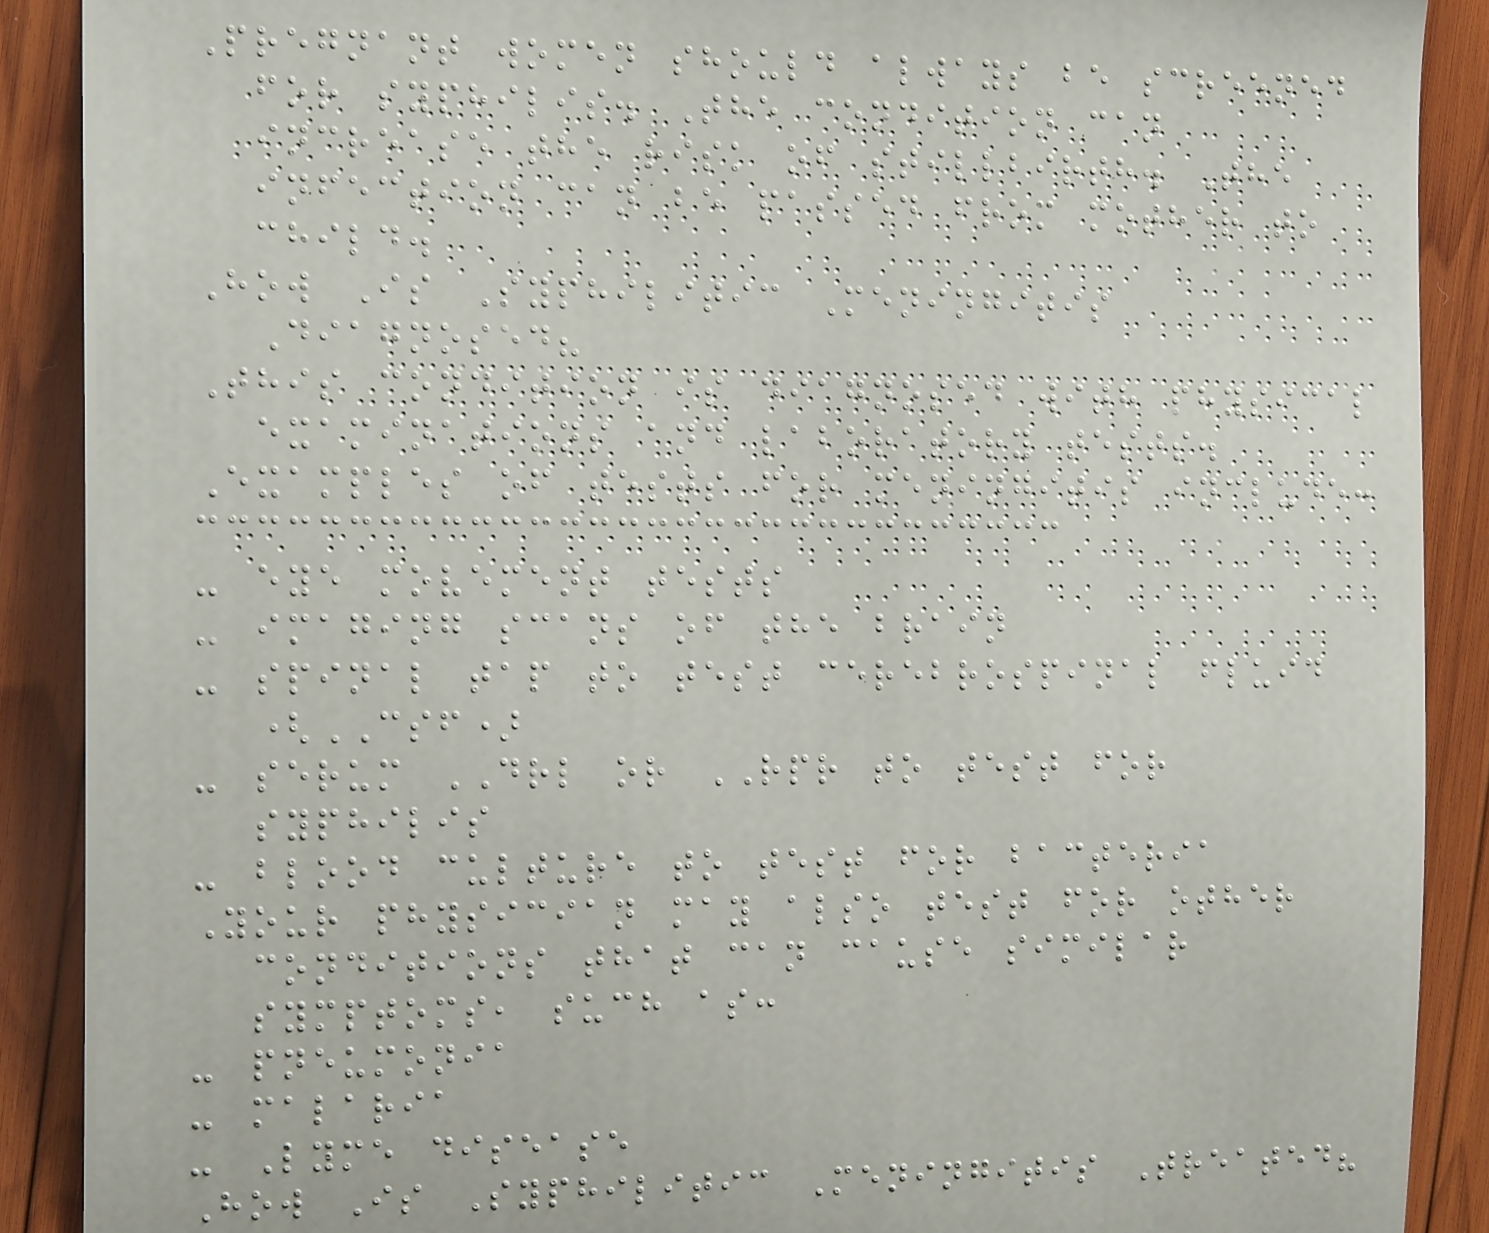Pregnant women should always be screened
for syphilis. The condition can
increase the risk of stillbirth. The
infection can be passed from mother to
child.
How Is Syphilitic Meningitis
Diagnosed?
This condition is diagnosed with physical
examinations and laboratory tests.
Examples of tests for meningitis include:
- eye movement tests
- imaging scans of the brain
- spinal tap to test cerebrospinal fluid
(CSF)
- serum DRL or RPR to test for
syphilis
- blood culture to test for bacteria
Your physician may also test for other
conditions that can cause similar
symptoms, such as:
- pneumonia
- malaria
- Lyme disease
How Is Syphilitic Meningitis Treated?
